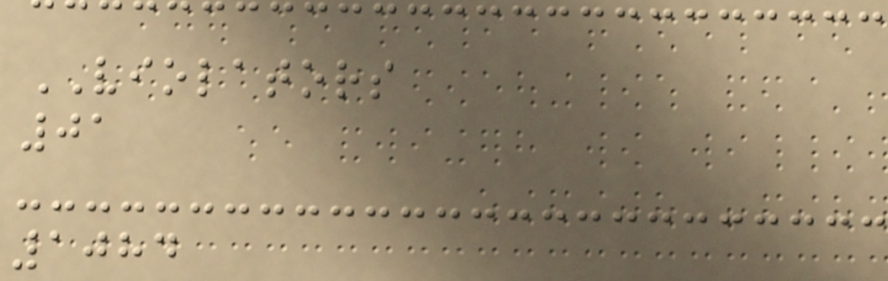VIOLATORS
01
1084
